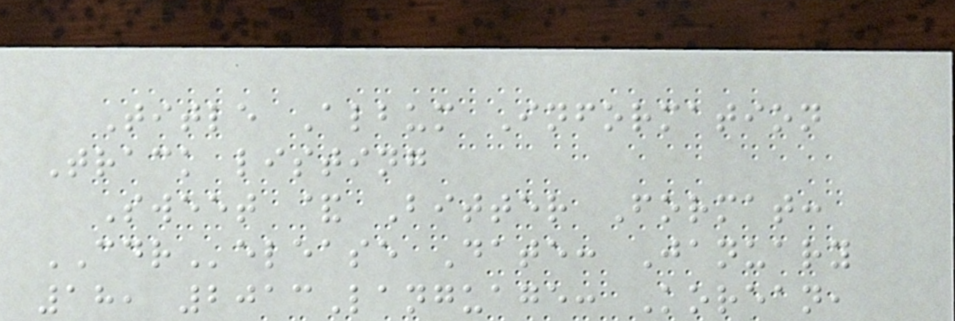Title Album Information
Track listing
Sweet & Bitter Format:
CDRelease Date: January
18, 2013Language: Korean,
